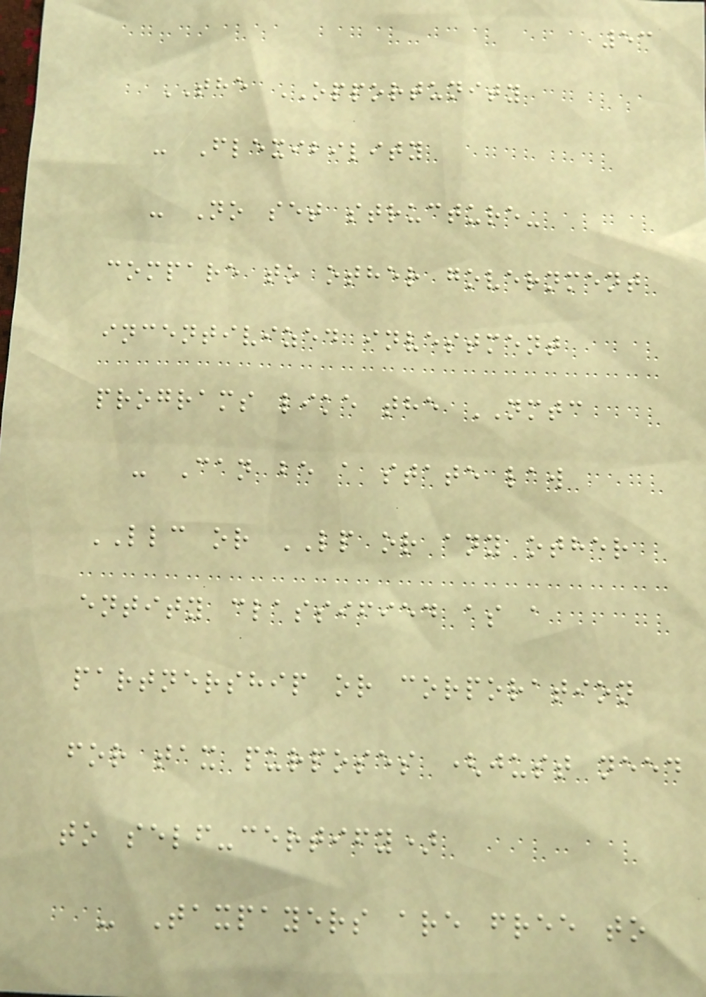53
THE OPPORTUNITY
- Flexibility
- No set structure-
compare to other government
incentivized investment
programs like the NMTC
- Can be a state law
LLC or LP or any other
entity classified as a
partnership or corporation
for tax purposes (just need
to self-certify)
- Taxpayers are free to
